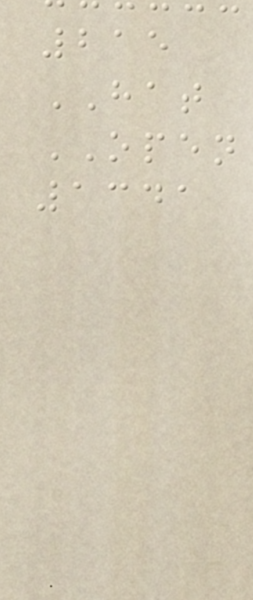215
HAT
OPEN
1341
